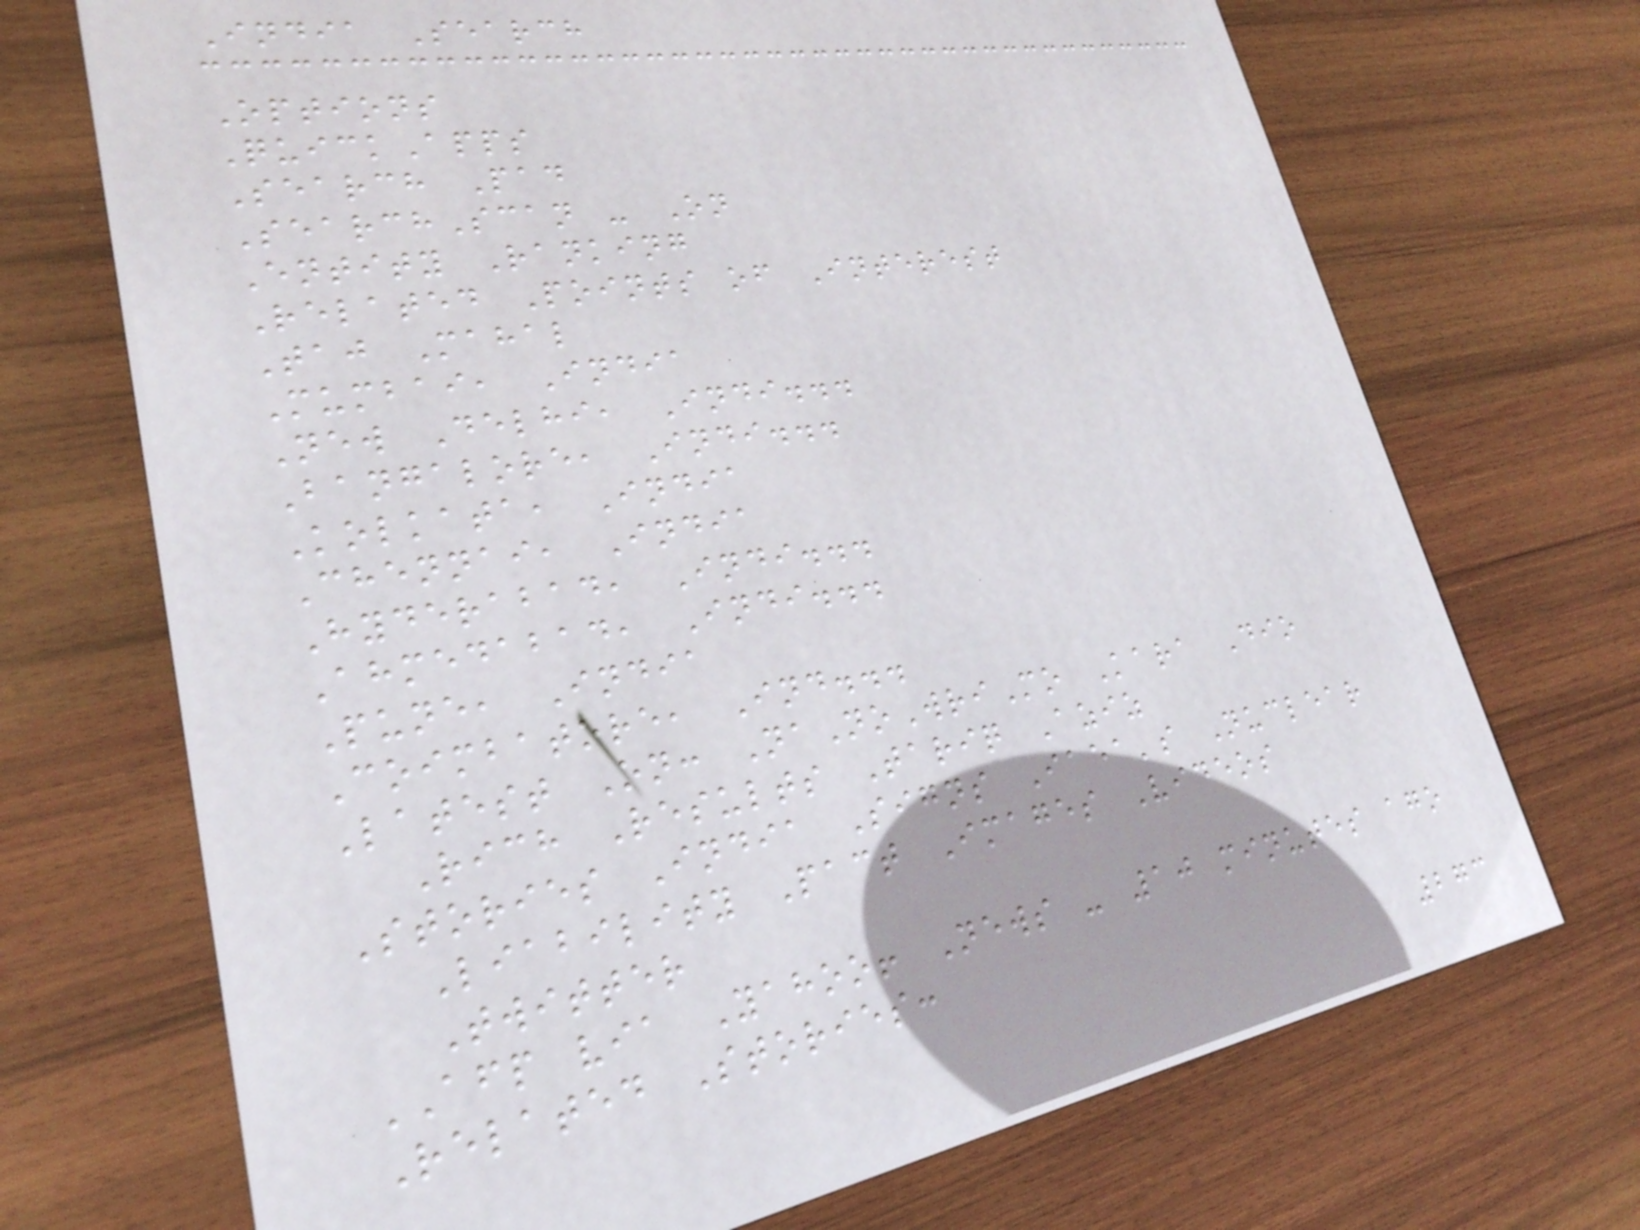India Search
Options
QuickApps
Search Pad
SearchScan - On
Entity Ranking
Related Points of Interest
Taj Mahal
Mumbai, India
New Delhi, Indi...
Bangalore, Indi...
Kolkata, India
Chennai, India
Hyderabad, Indi...
Ahmedabad, Indi...
Pune, India
Coimbatore, Ind...
Latest On: NaNoWriMo Kara Dio
Rich Results Tariq Aziz
Stories India Signs Iaea's Nuclear
Liability Pact Images Videos
Twitter
AFP via Yahoo! News - 10 minutes ago
Related Stories:
273
